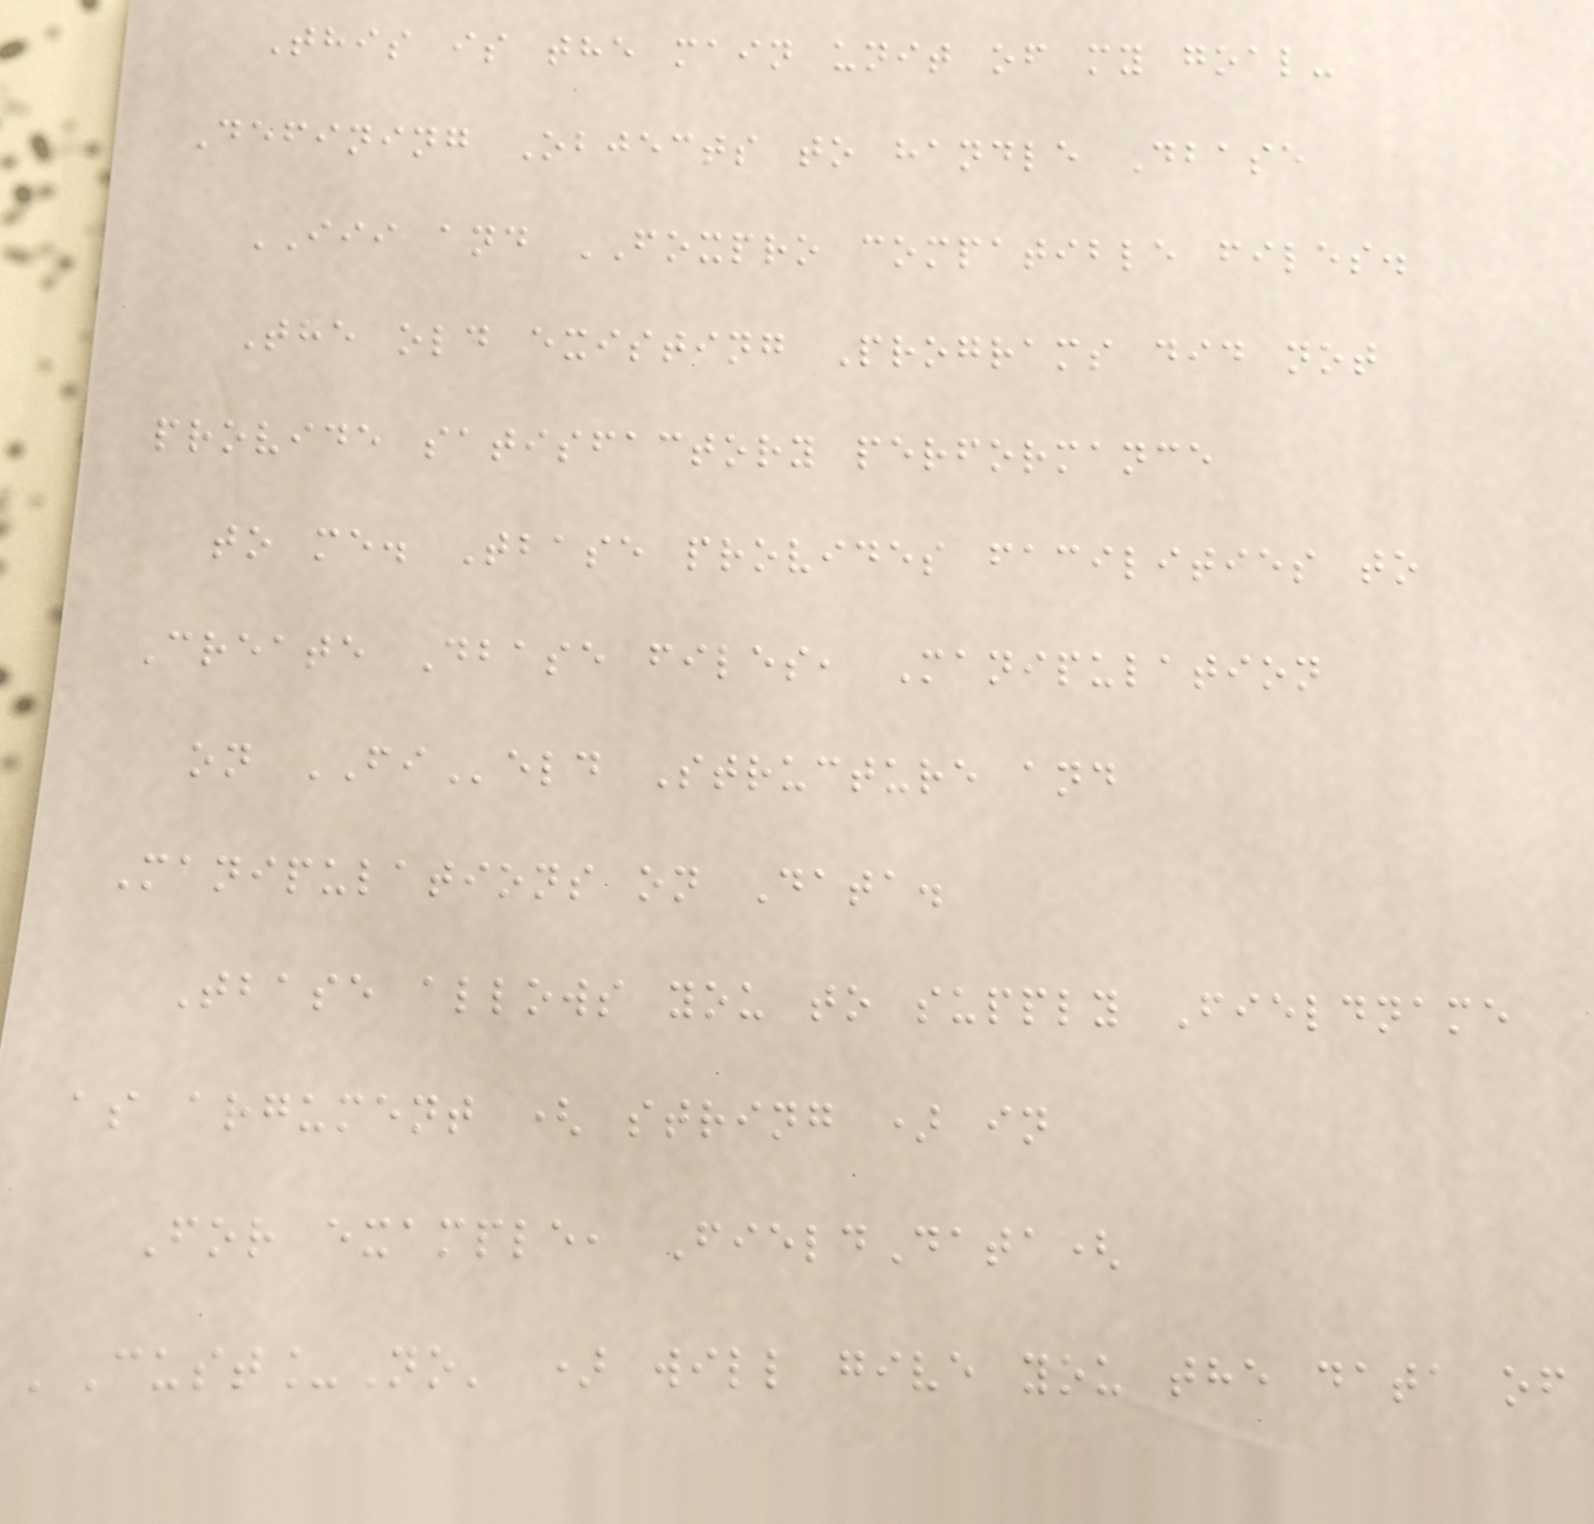This is the main unit of my goal-
Defining Objects to handle Dbase
III and FOXPRO compatible files.
The old existing Programs did not
provide satisfactory performance
to me. Tbase provides facilities to
Create Dbase files, Manipulation
on FIeld Structure and
Manipulations on Data.
Tbase allows you to supply Fieldname
as argument ( string ) in
For example, FieldData(
'Cust_No' ) will give you the data of
